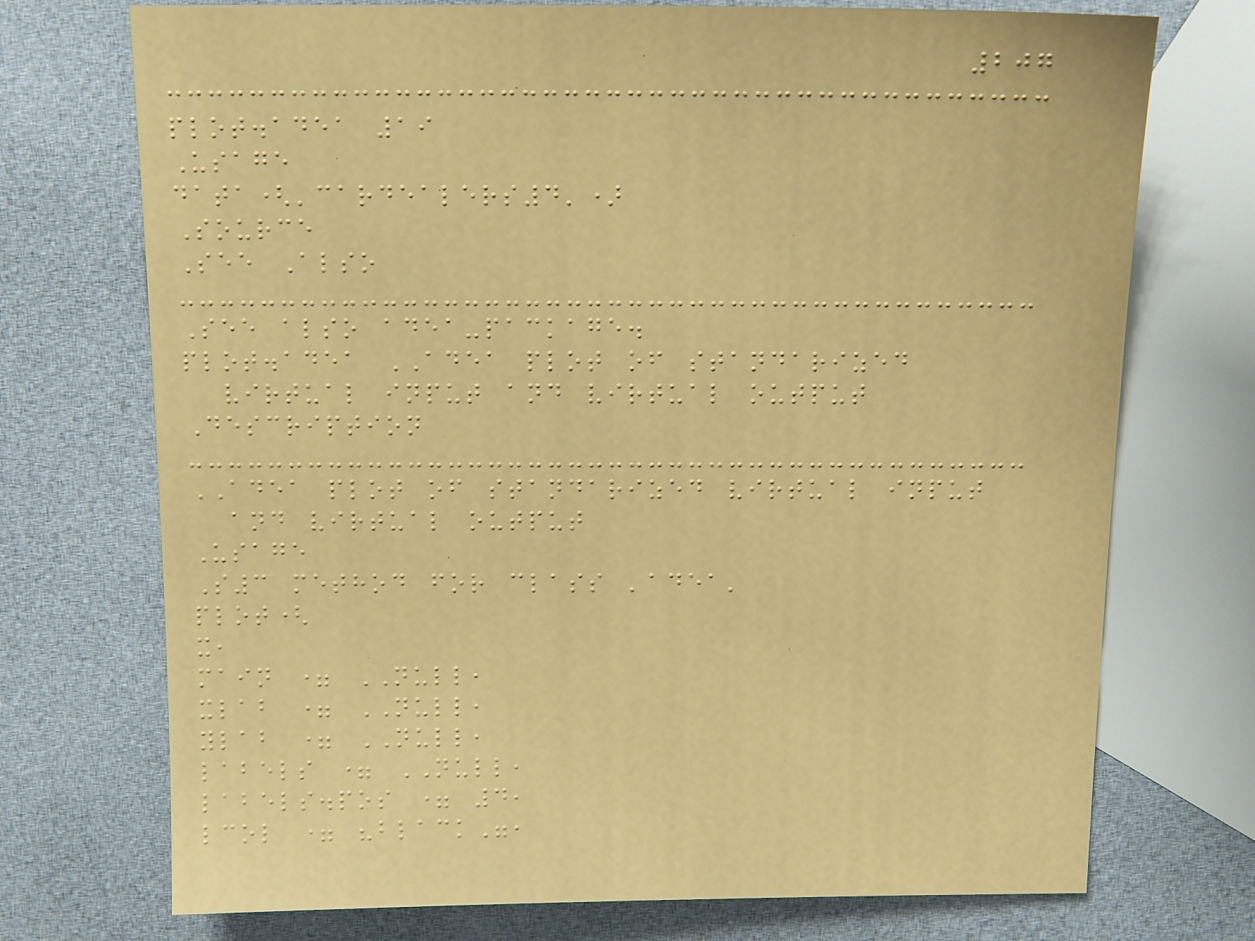207
plot.adea 19
Usage
data('cardealers4')
Source
See Also
See also adea-package.
plot.adea ADEA plot of standarized
virtual input and virtual output
Description
ADEA plot of standarized virtual input
and virtual output
Usage
S3 method for class 'adea'
plot(
x,
main = NULL,
xlab = NULL,
ylab = NULL,
labels = NULL,
labels.pos = 4,
lcol = "black",
